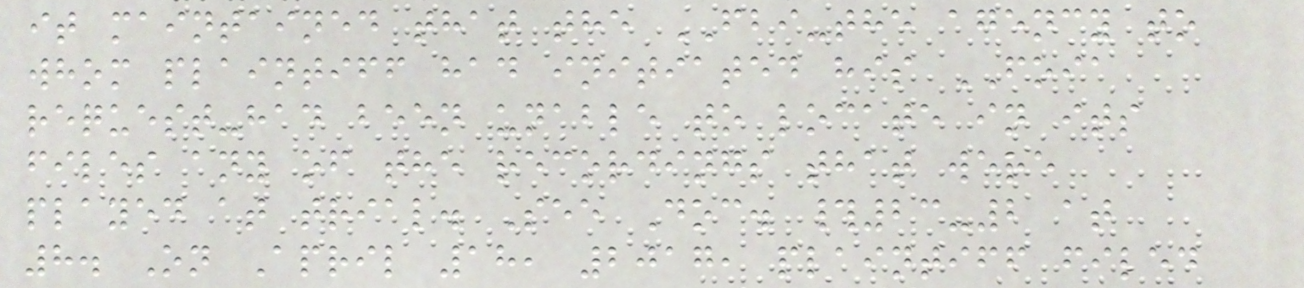it maintained that the FBI-the agency to
whom plaintiff had initiated his FOIA
request-had been unable to locate in its
files any of the recordings that were
played at trial. See Doc. #23-2 at
8. On April 18, 2017, plaintiff filed
